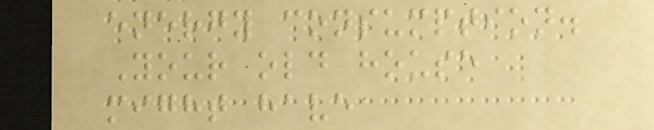energy consumption.
Your old house
might have
